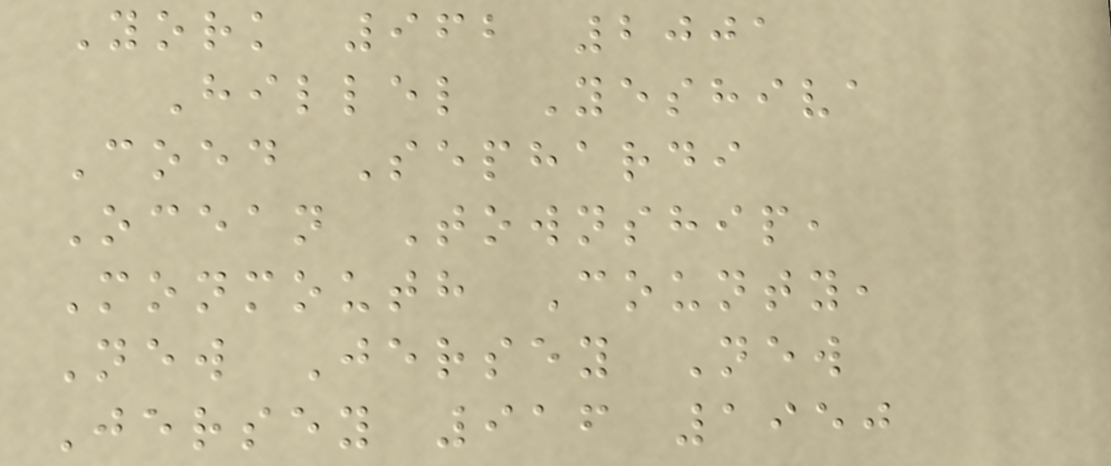York 962 2001
Hillel Yeshiva
Coed Sephardi
Ocean Township,
Monmouth County,
New Jersey New
Jersey 916 1950
